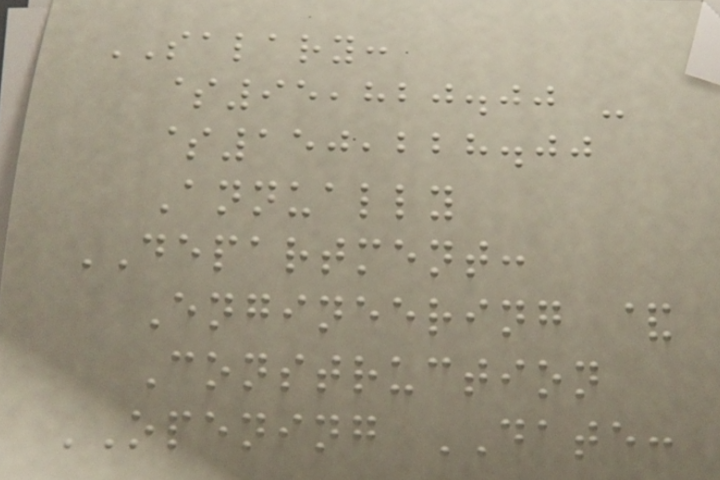SALARY:
$95,820.00 -
$150,228.00
Annually
DEPARTMENT:
Engineering &
Construction
OPENING DATE:
